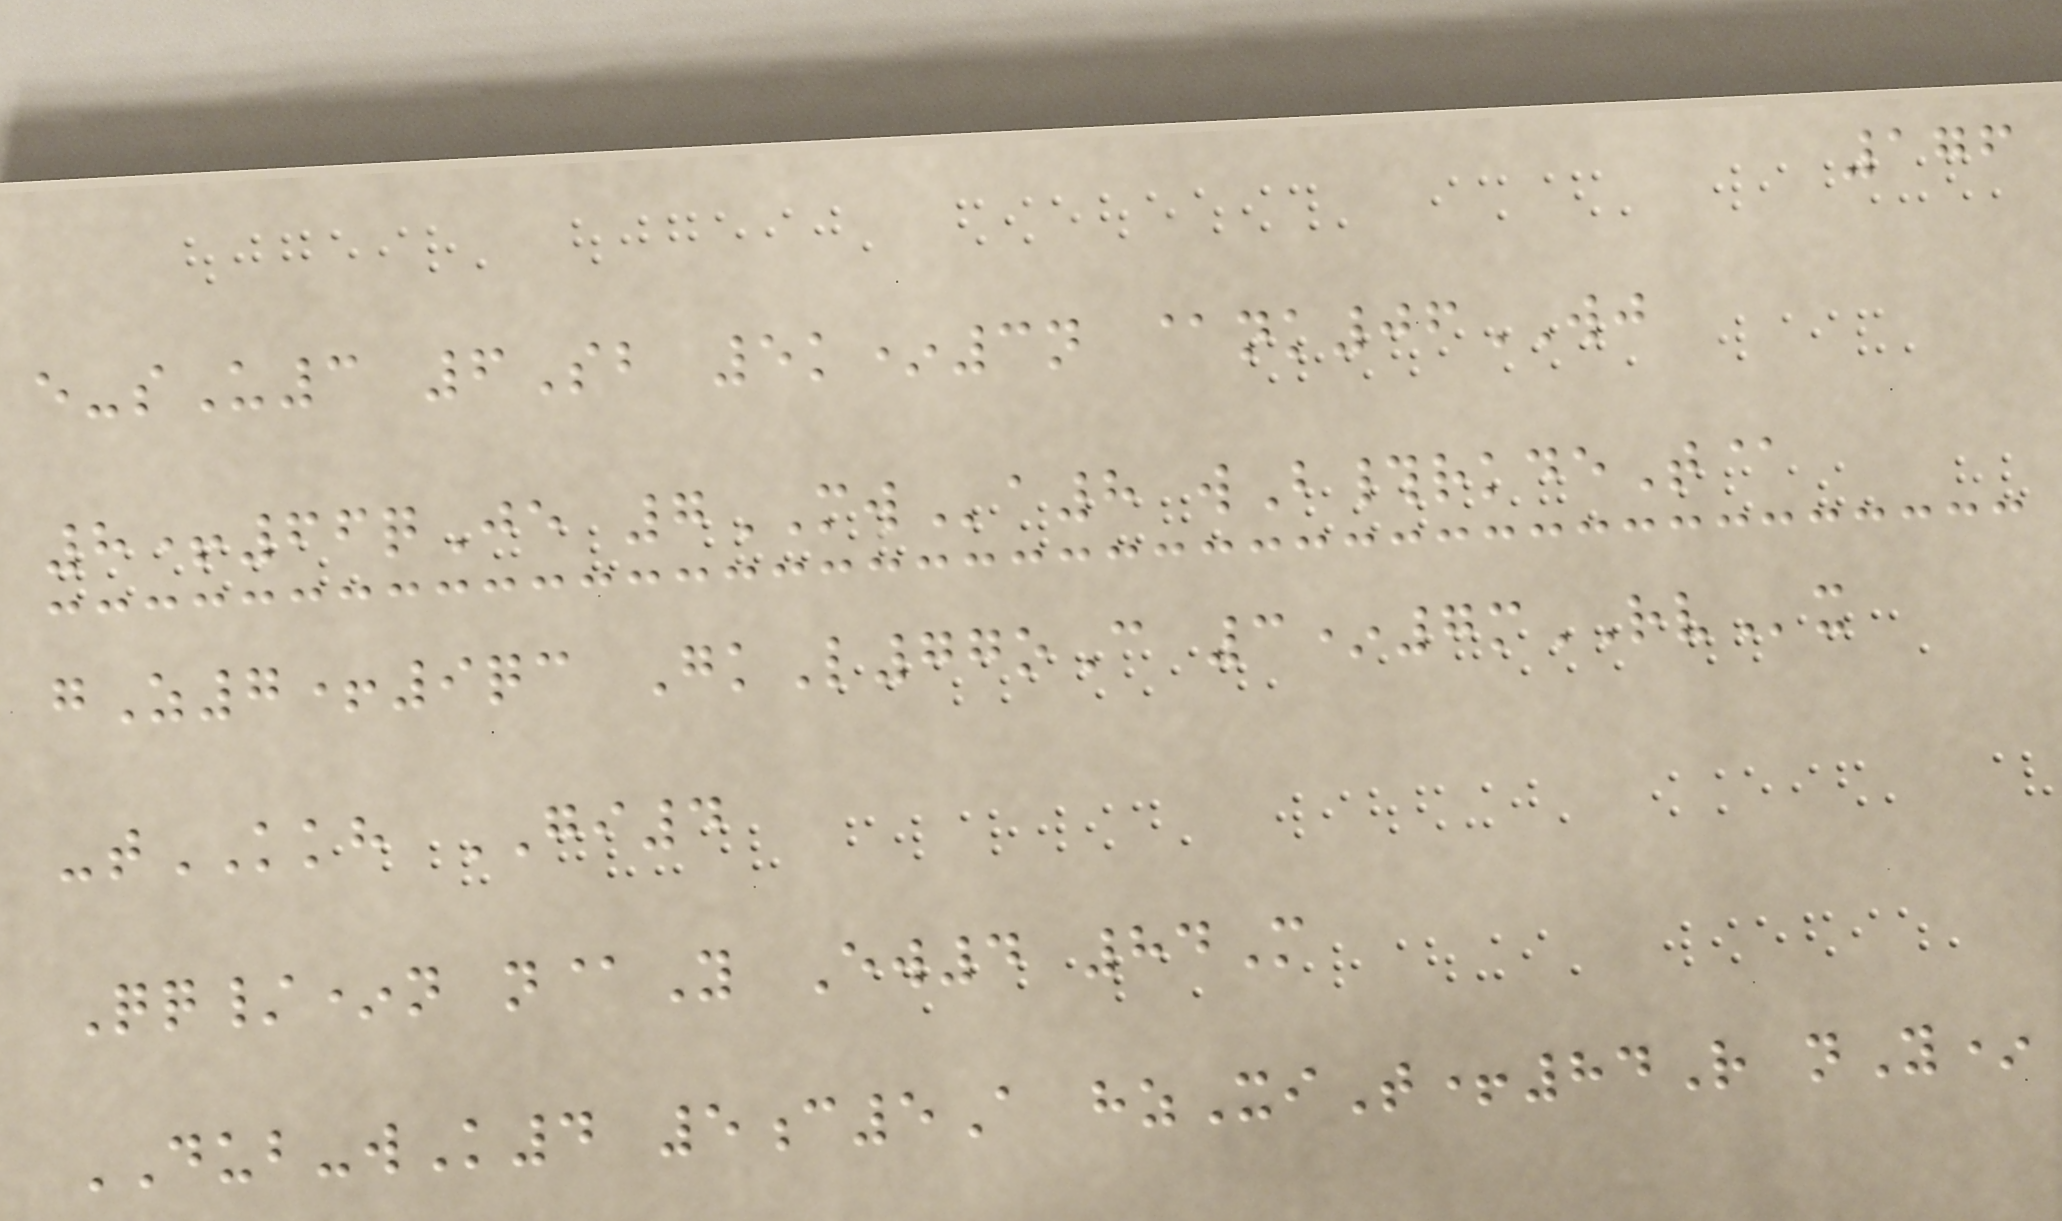176
e-sU3 6Sb 5k*3n @nk06WJ
8+66qJe 7MWa8 wB#rkdeT@
gZ7+9qc GkL77oC 3*7mRVx
-tKKH GI4
Qq/*n n@Y Ew4 84M
DUB-wK4 5c5A hzXiT+84R nY*
